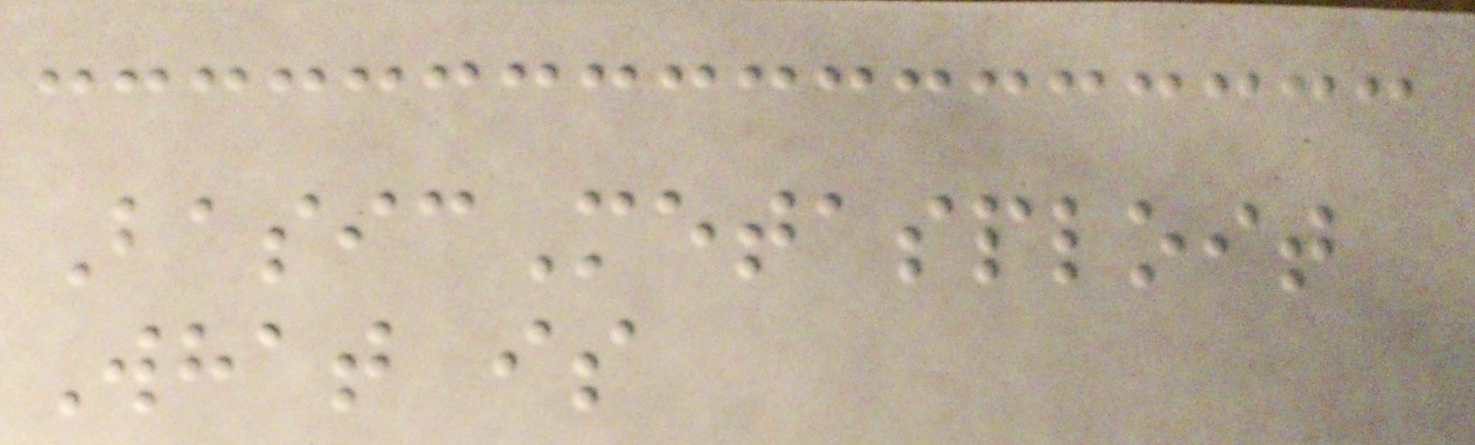BasicMetasploit
What is
